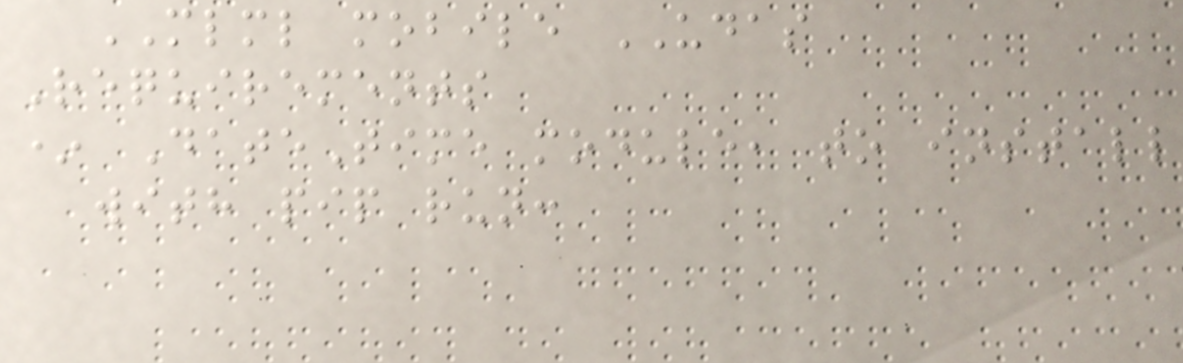MLML mobile UDAS
Requirements
* DateTime module, to install
with pip run:
